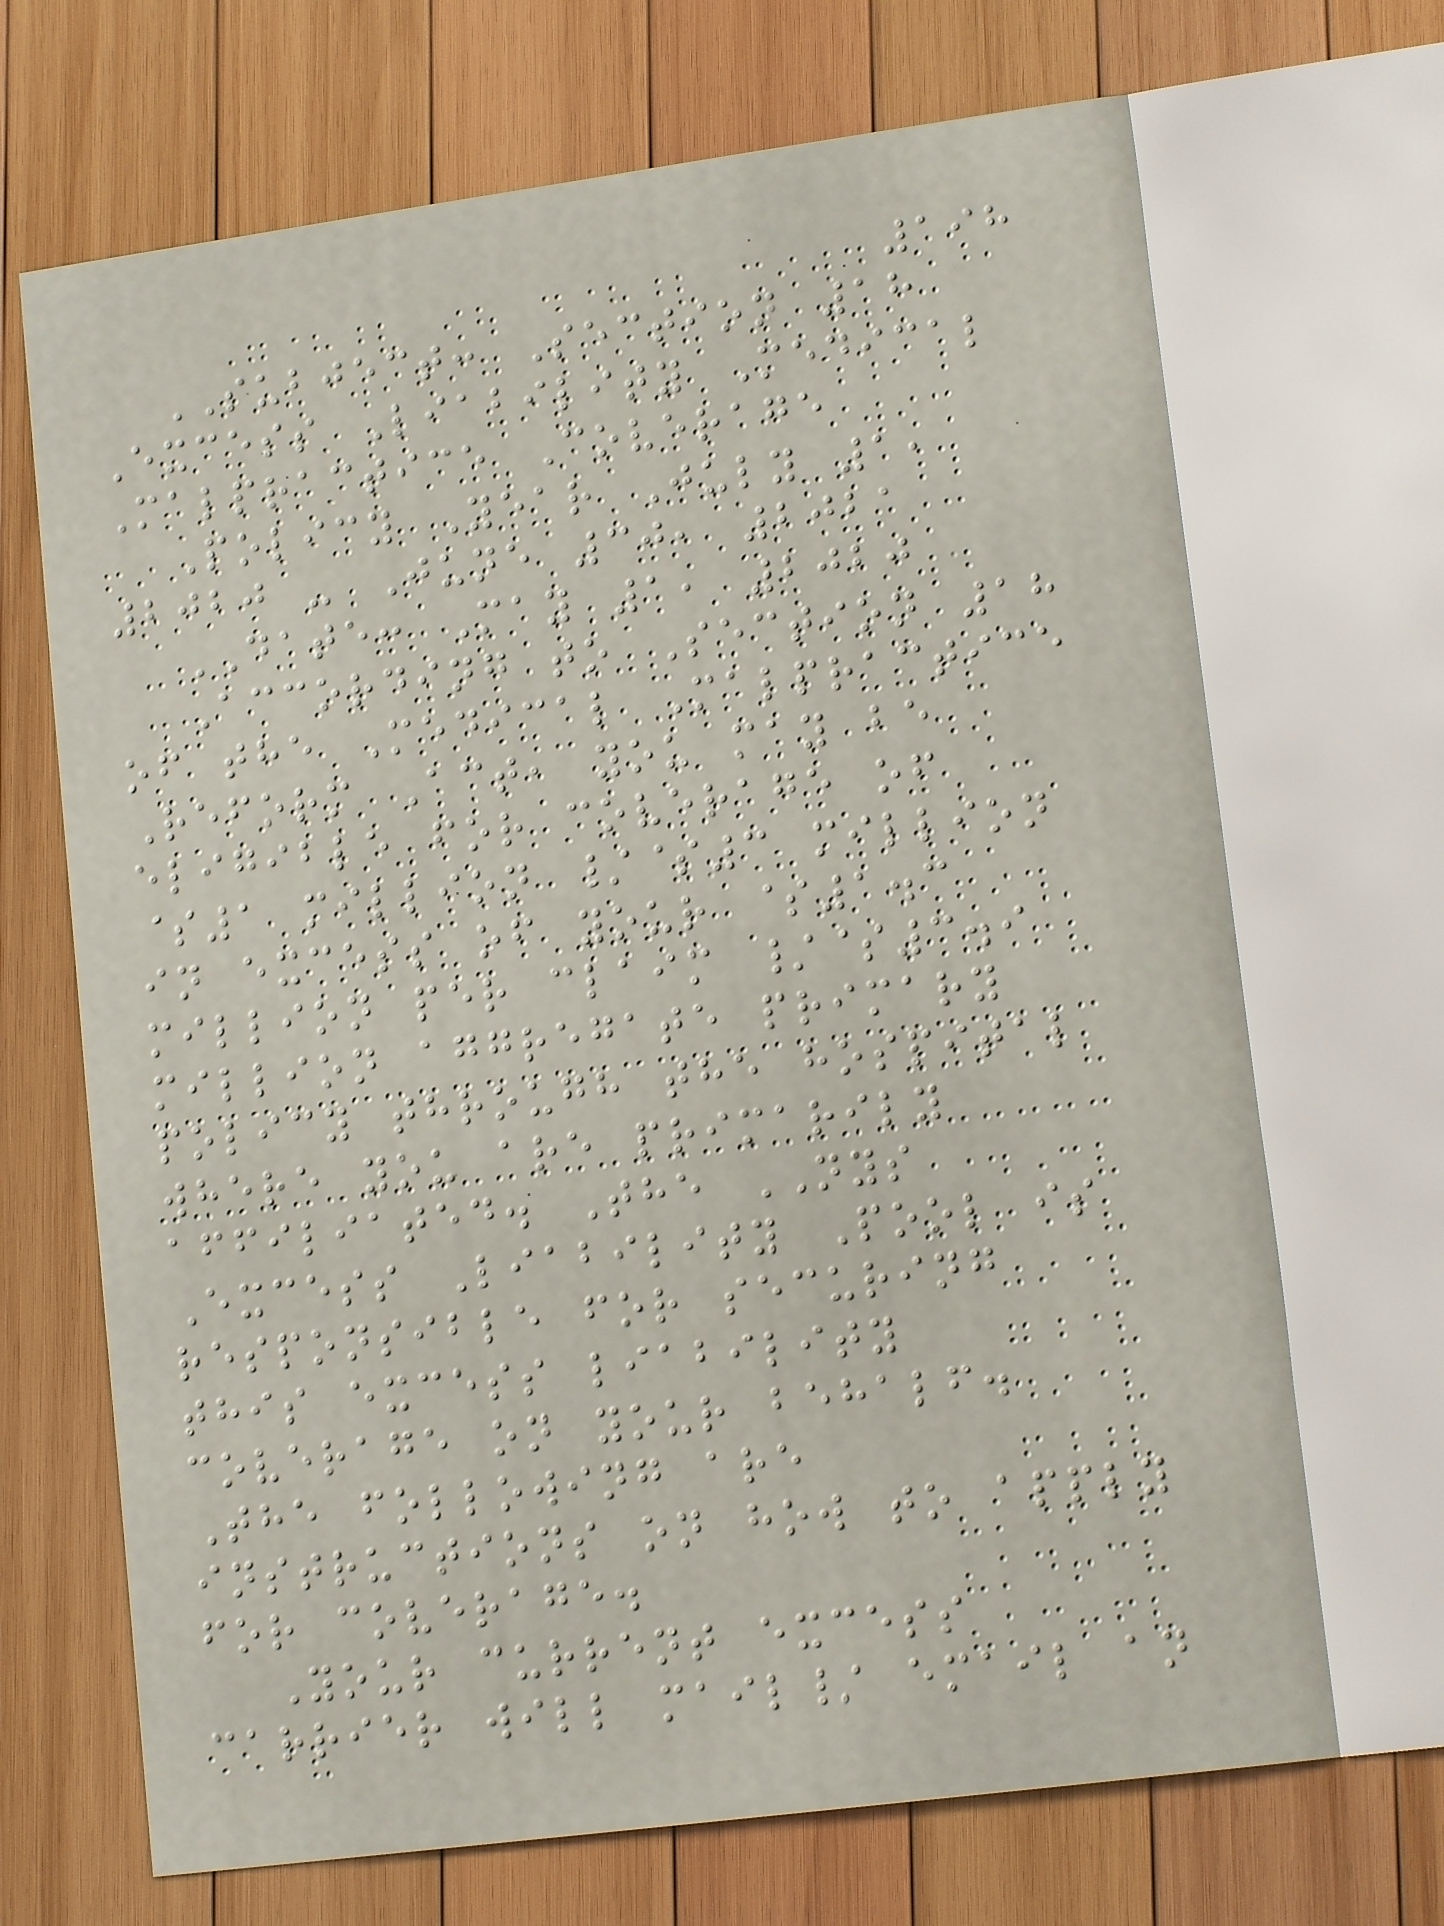198
SUBJECT: Section 18
Excess Liability Medical
Malpractice Coverage
Policy Year July 1,
2020 - June 30, 2021
DATE: May 1, 2020
According to Section 18
of the Medical Malpractice
Reform Act, you may be
eligible for coverage of
$1 million /$3 million
in excess of your $1.3
million per claim /$3.9
million aggregate primary
policy through the hospital
where you are primarily
affiliated. The NYS
Excess Liability Pool is
responsible for securing
this excess liability
coverage on your behalf.
The following are
instructions on how to apply
for coverage.
Your current excess
carrier will mail/ email an
